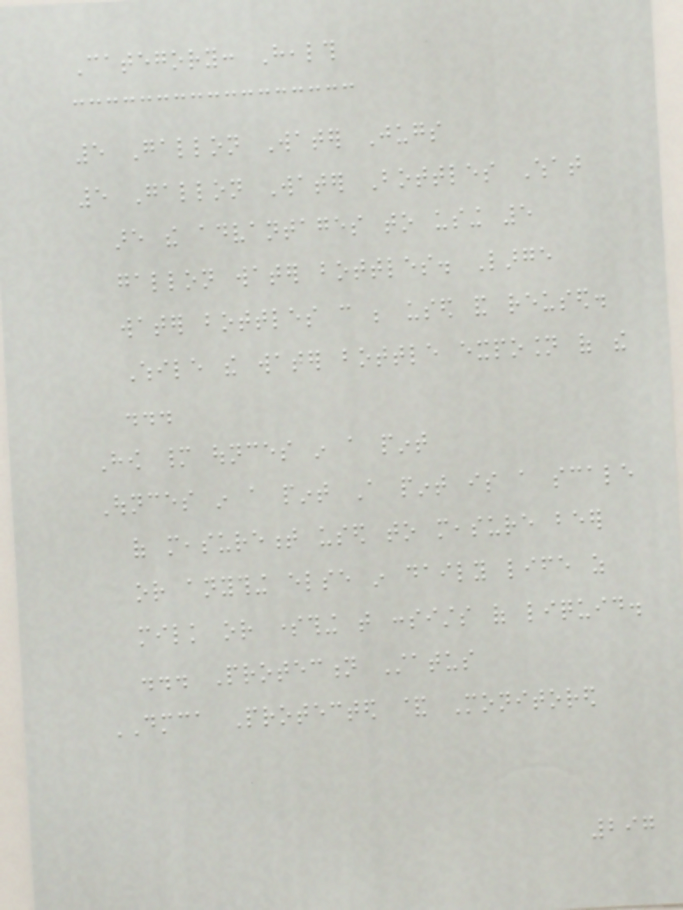Category: Health
5 Gallon Water Jugs
5 Gallon Water Bottles What
are the advantages to using 5
gallon water bottles. Large
water bottles can be used and reused.
While the water bottle exposion of the
...
How many ounces in a pint
Ounces in a pint A pint is a scale
of measurement used to measure beer
or anything else in daily life as
milk or something that consists of liquid.
... Protection Status
DMCA Protected & Monitored
297
